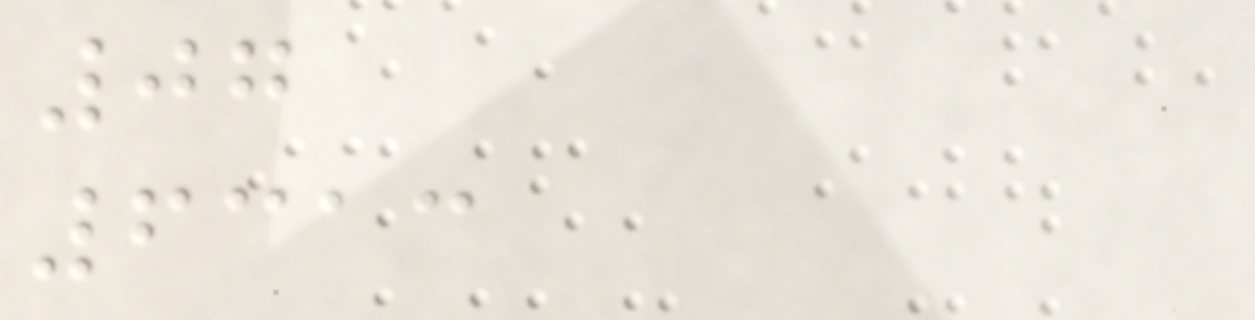07
6313
